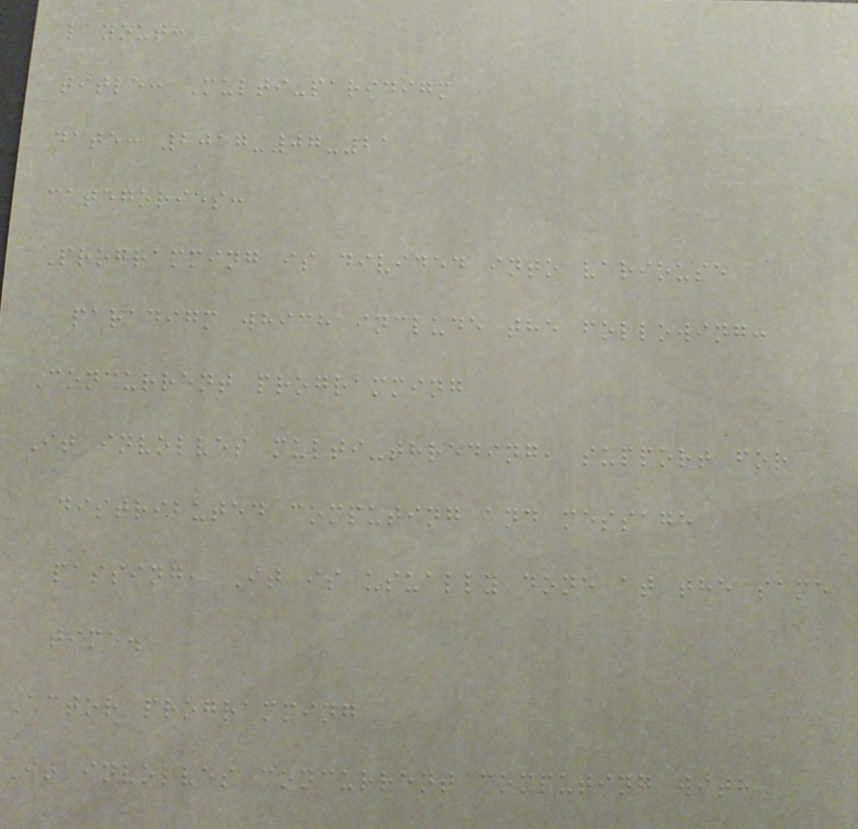layout:
title: Multi-paridigm
date: 2017-07-21
categories:
Programming is divided into variouse
paradigm which include the following:
Concurrent programming
It involves multi-threding, support for
distributed computing and message
passing, It is usually done at the same
time.
Actor programming
It involves concurrent computing with
